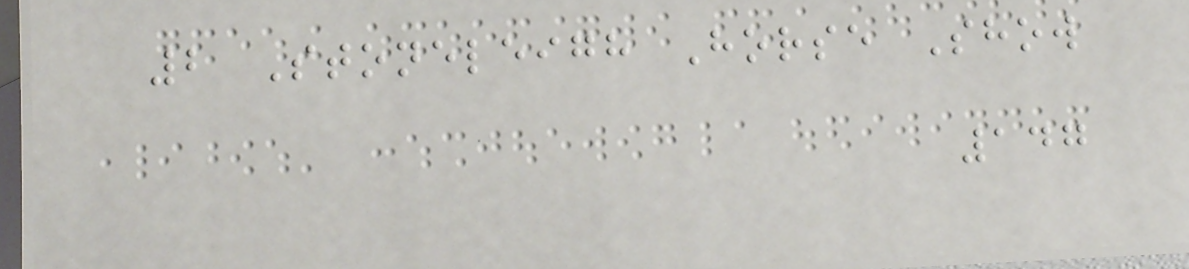2 Stoneleigh Horse Show
147
